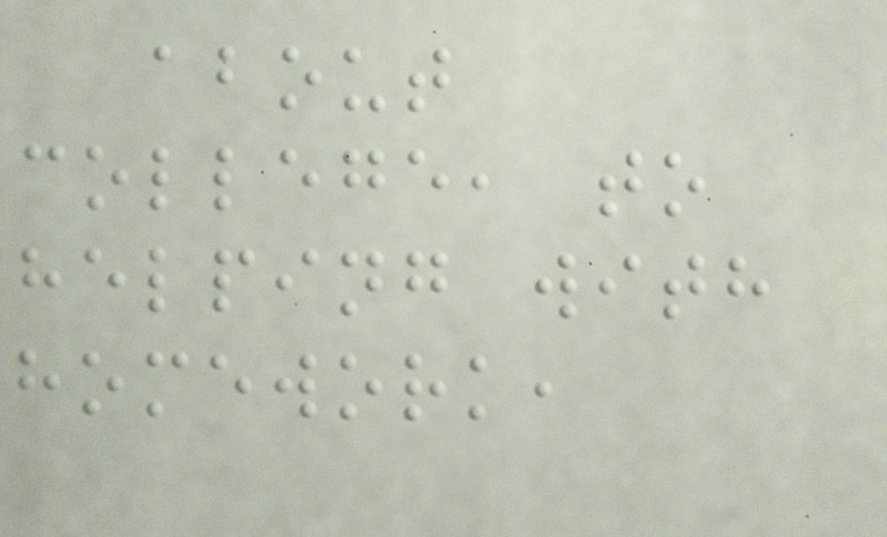about
college, to
helping with
homework,
